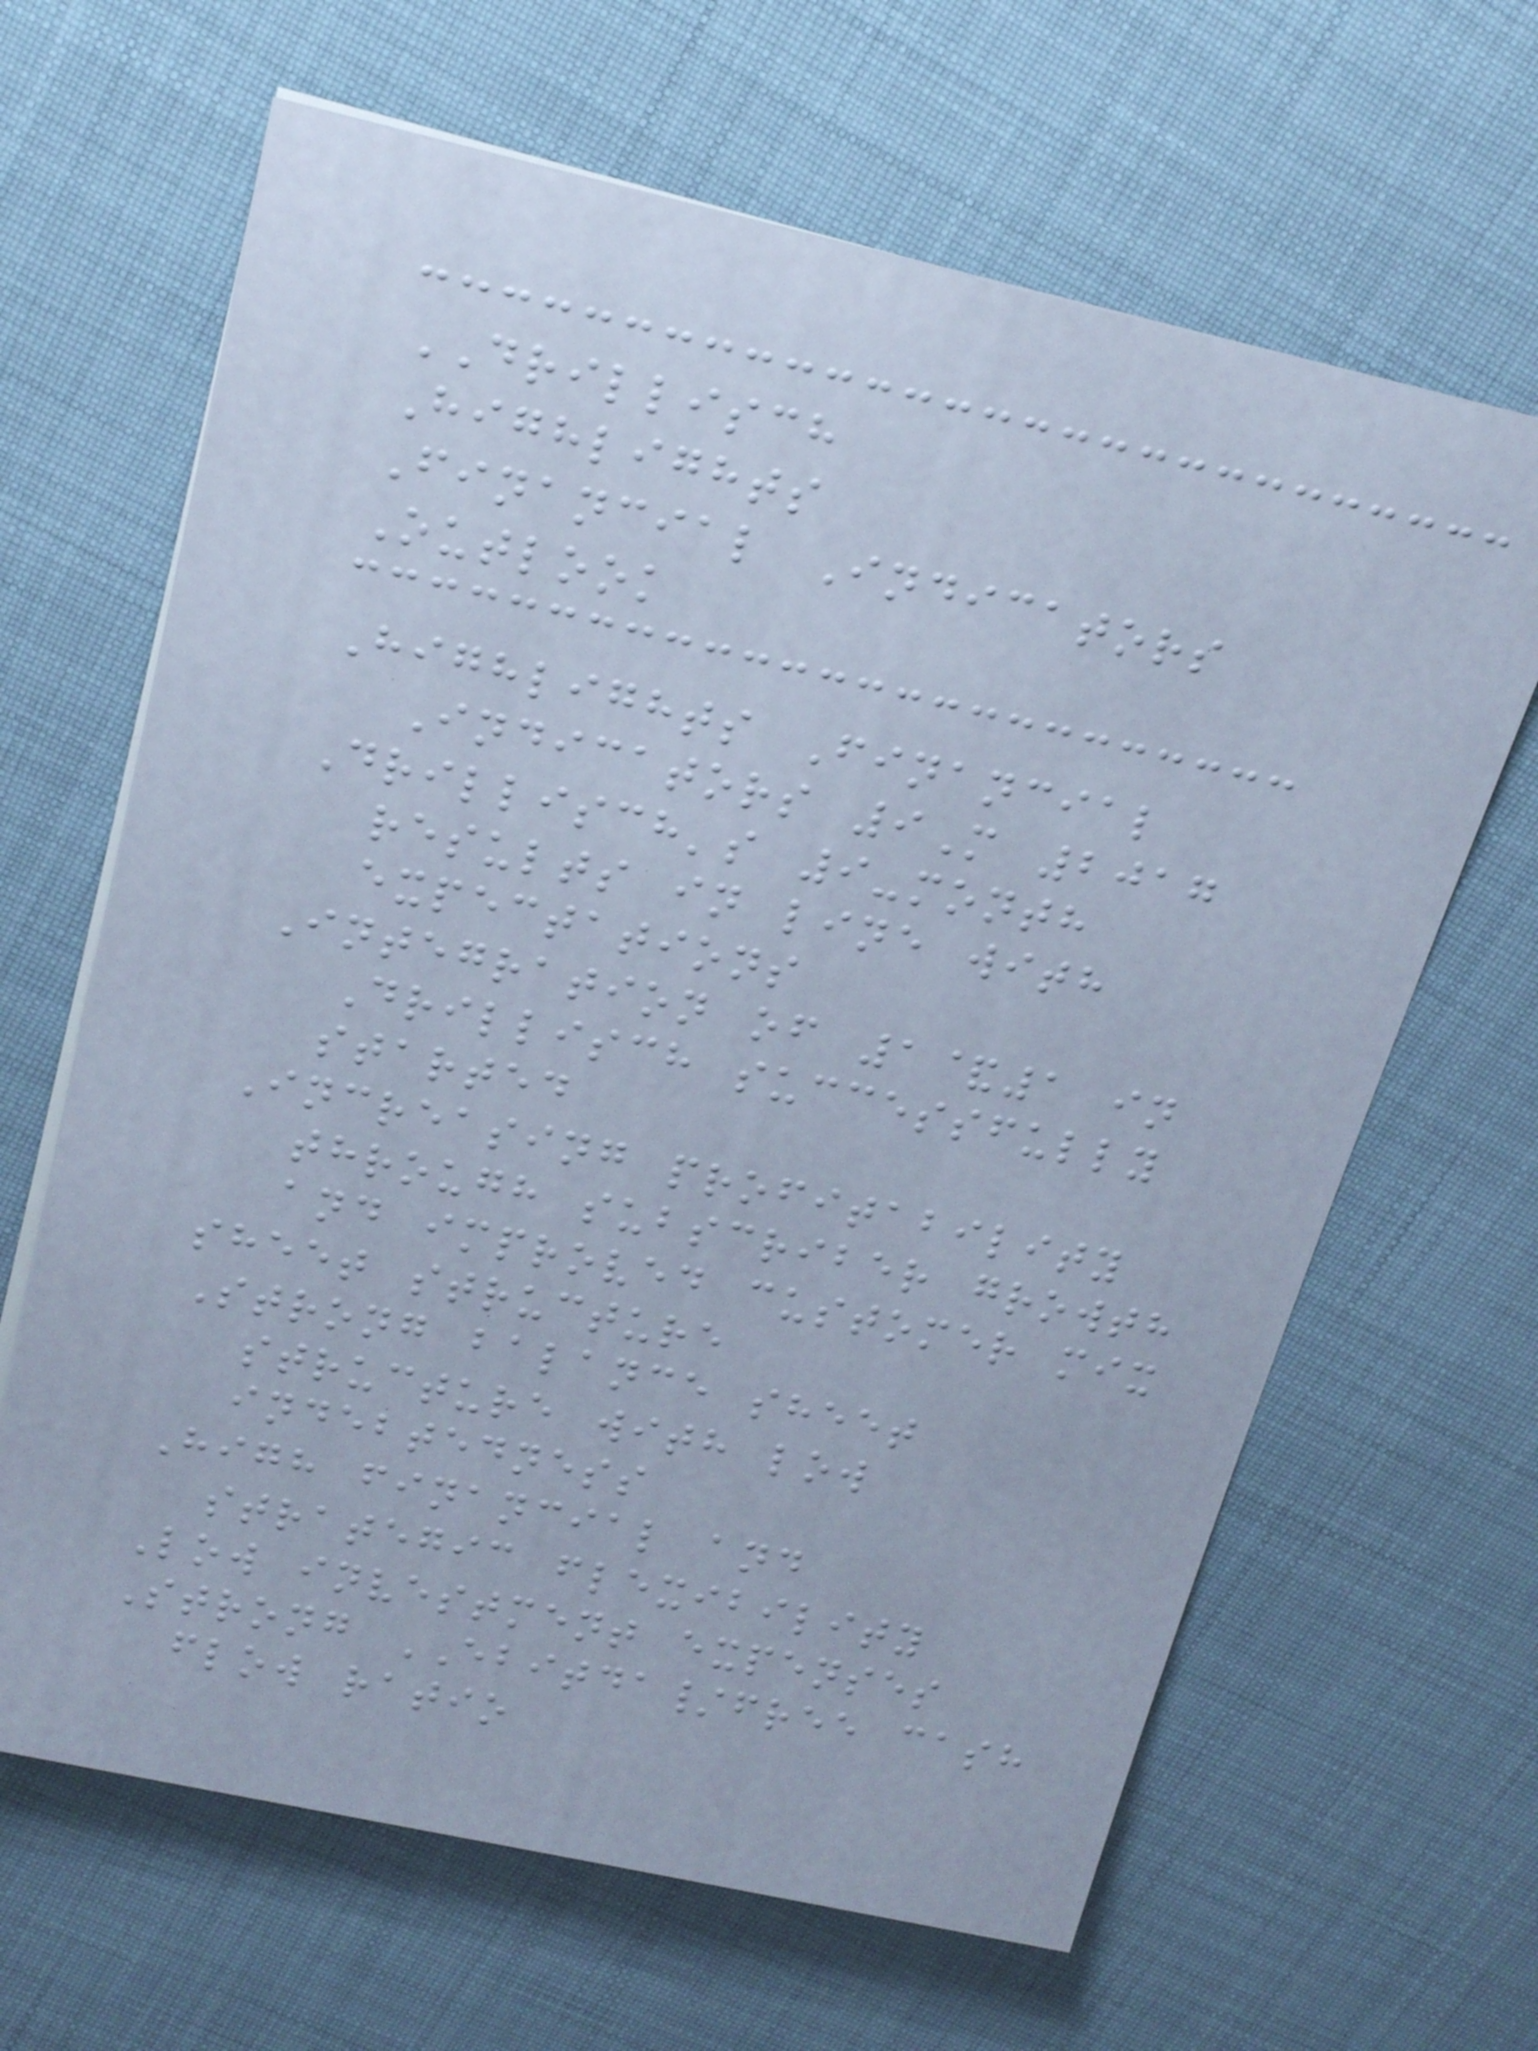DRILLISCH
Highlights
Financial Indicators
Outlook
Highlights Financial
Indicators 9M 2017
Drillisch's 9-month
results in line with
expectations
Integration of 1&1 in
Drillisch successfully
started
Increasing profitability
through subscriber growth
and improved customer mix
sheet structure
Strong balance sheet
structure with low
indebtedness
High financial and
strategic flexibility
Low investment expenses
Strong EBITDA/free cash
flow ratio
